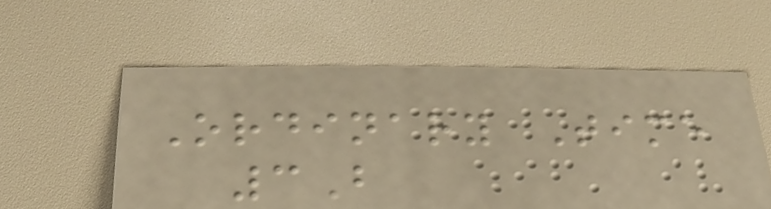Ordinary Time
3B
